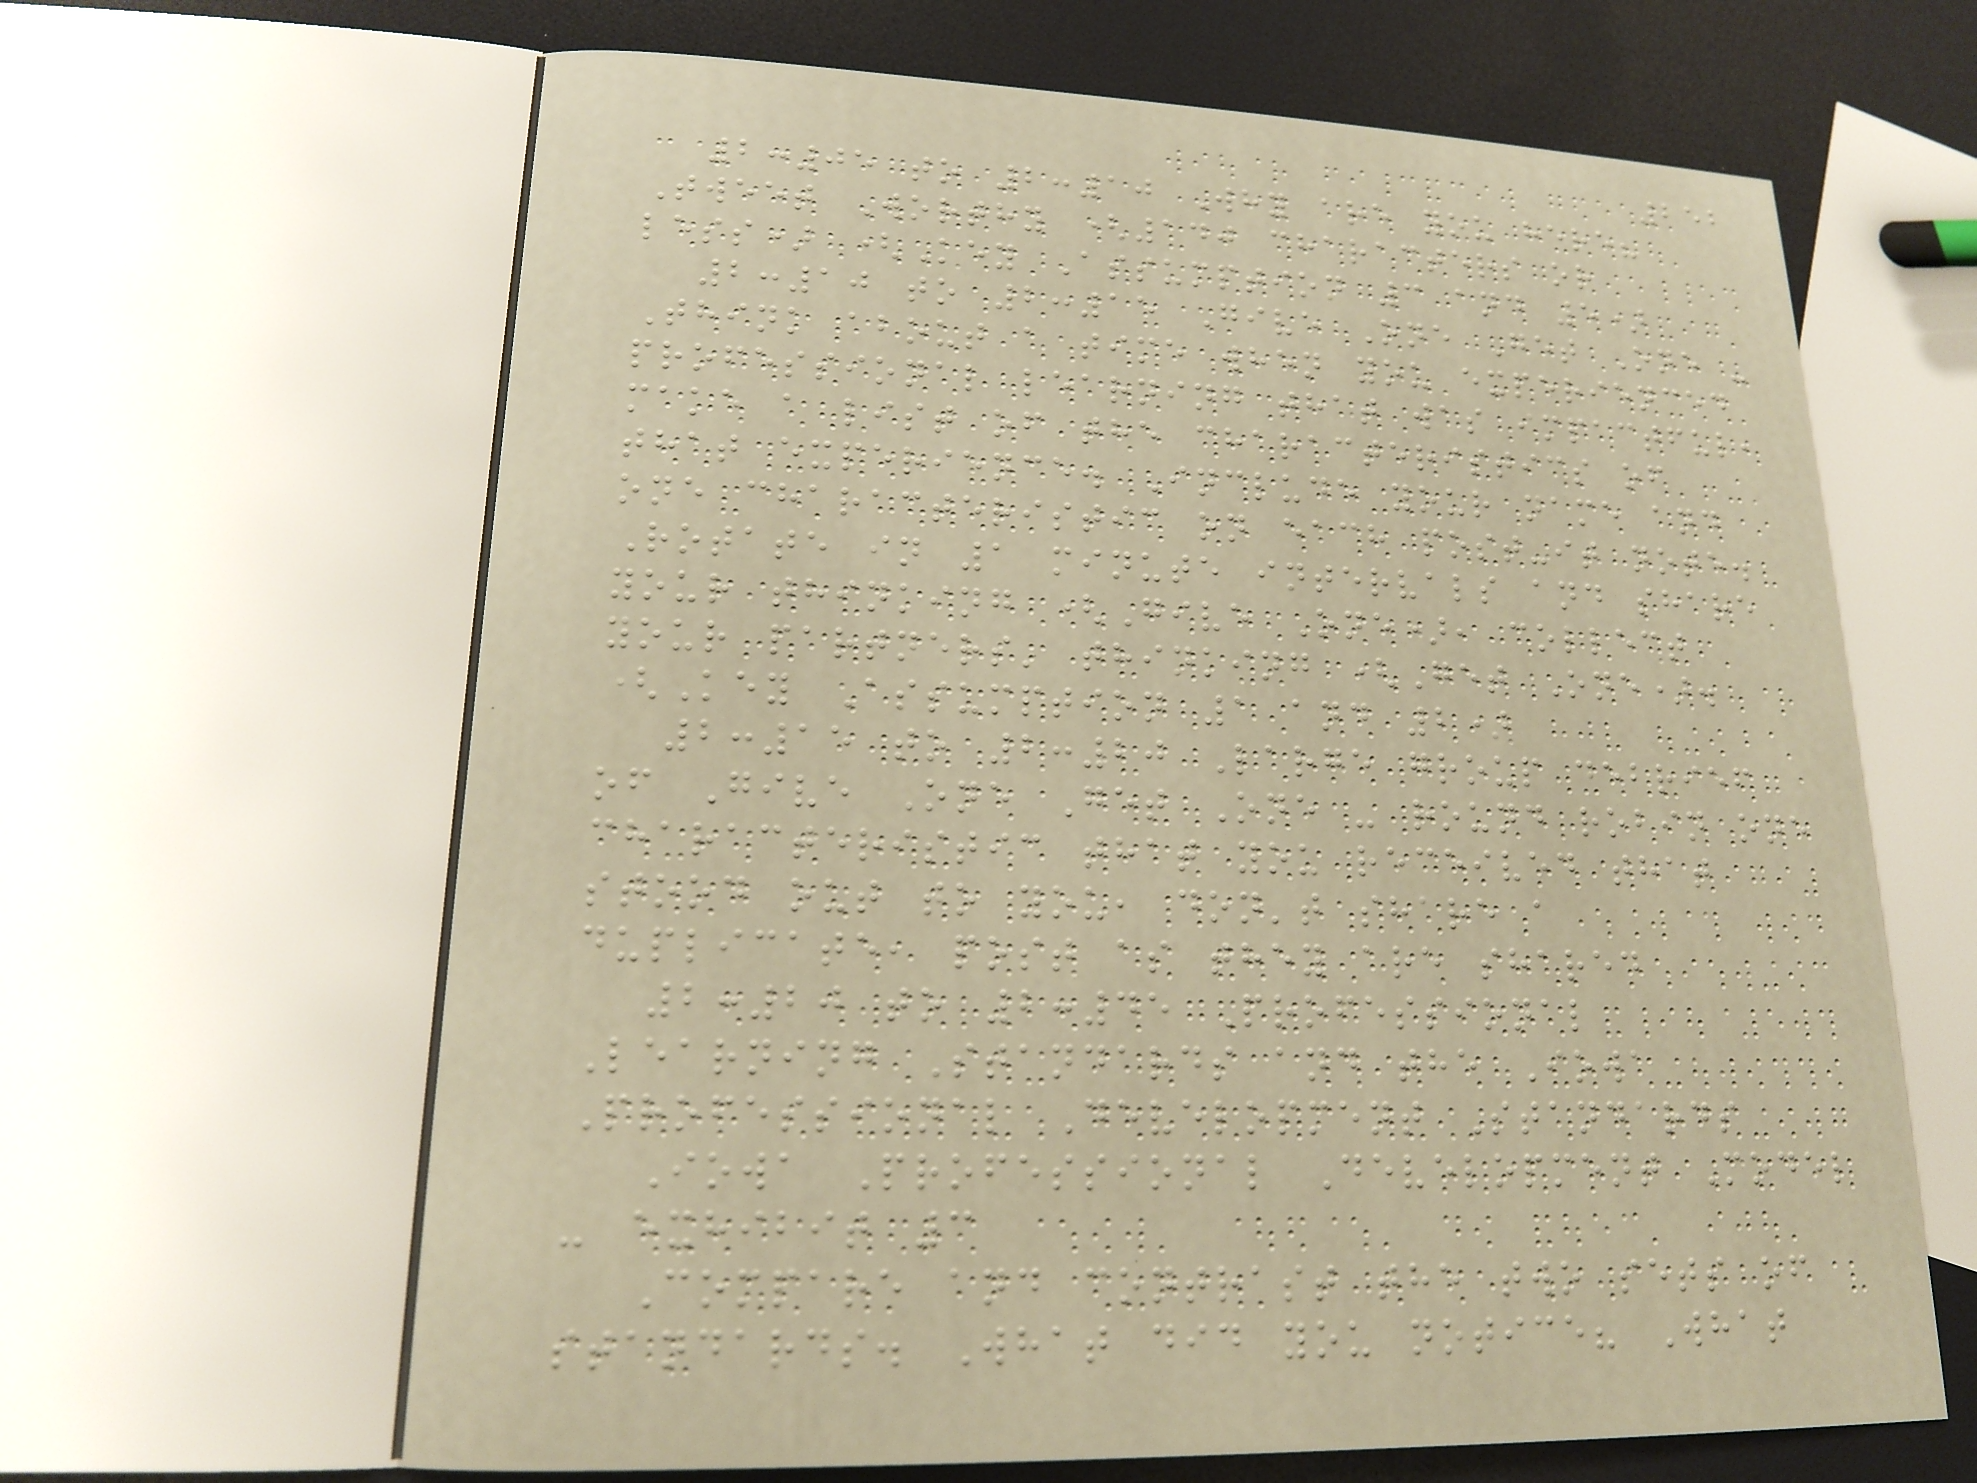252
2:05 to 2:10 Why are you here?
Tweet Worthy (140 characters or
less) (Key Assumption 3 and 5)
2:10 to 2:15 Give One Get One -
Think about a time when you experienced
professional learning that was impactful,
make a list of the characteristics of
that experience. Include your name and
one characteristic on each post-it note.
Rotate in 1 minute intervals and share
your thinking (Give One), collect
your partners' thinking (Get One).
(Key Assumption 1 and 2)
2:15 to 2:20 Large group debrief
of Give One Get One - round robin one
characteristic that you received that
stood out to you, don't share a
duplicate, post as they are shared
2:20 to 2:45 Professional
Learning Standards and the Iowa
Professional Development Standards
Iowa Professional Development Model
- exhibit 3
Compare and contrast the two sets of
standards. What did you notice? What
